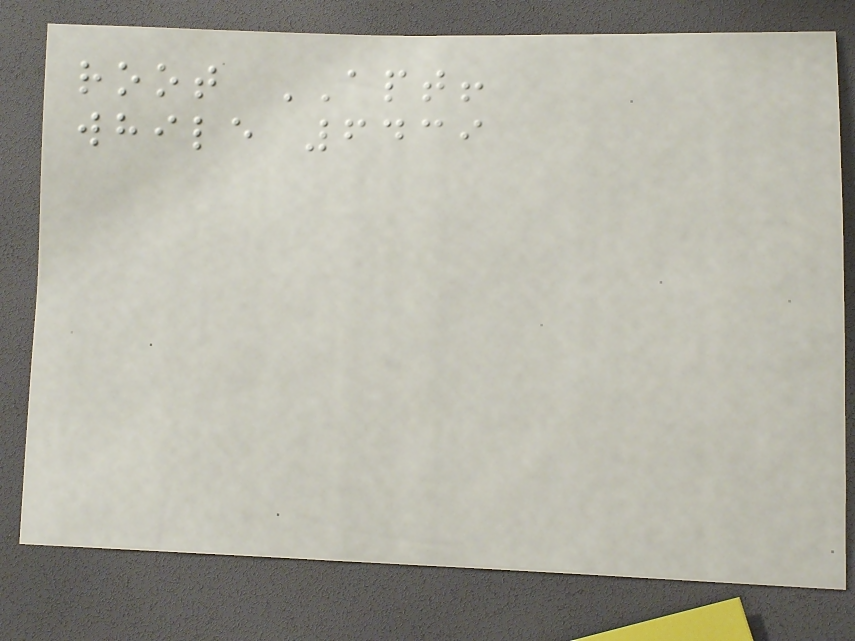root APT!
while 6439
